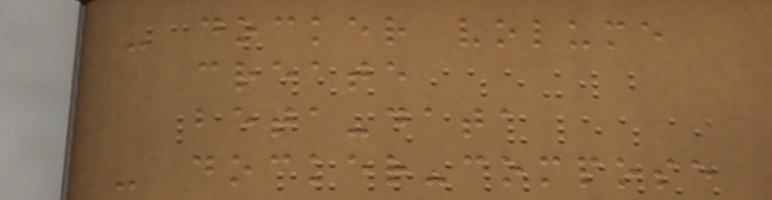- docker volume
create
beta-data
- docker-compose
